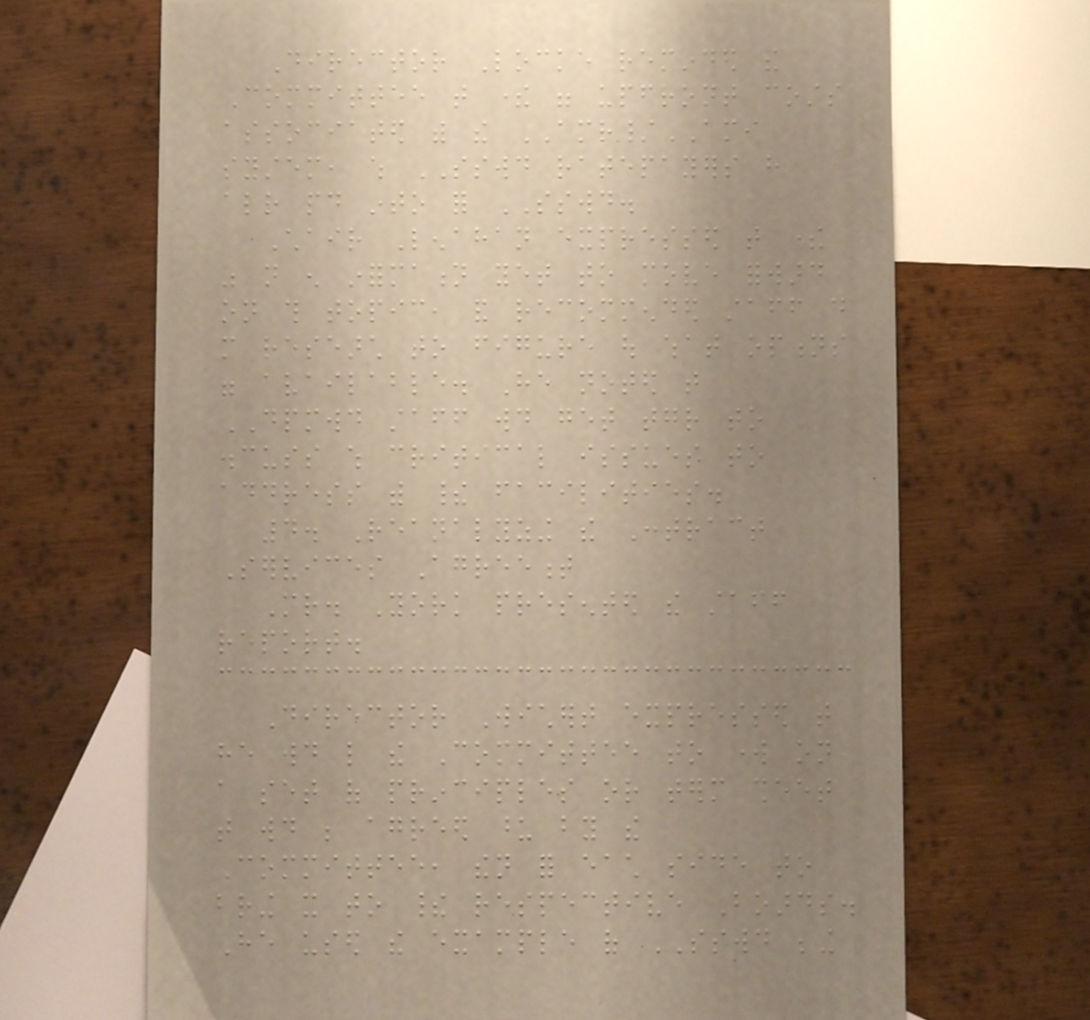Director Locke reminded the
Committee that there were upfront costs
associated with the AMR/AMI
system, which SSWD ratepayers have
already paid into for SSWD.
Chair Lenahan expressed that there
was not enough information yet to move forward
on this topic, and recommended staff do
more research to figure out what options
were available. He noted that
DPMWD staff would get together to
discuss which critical issues to
address with their facilities.
4. Reanalyzing the Contract
Services Agreement
Mr. York presented the staff
report.
Director Wichert expressed that
he would like the Committee to work on
a set of principles or term sheet
that would be agreed upon by the
Committee, then for each side to
bring it to their respective Boards.
He used the example of SSWD being
